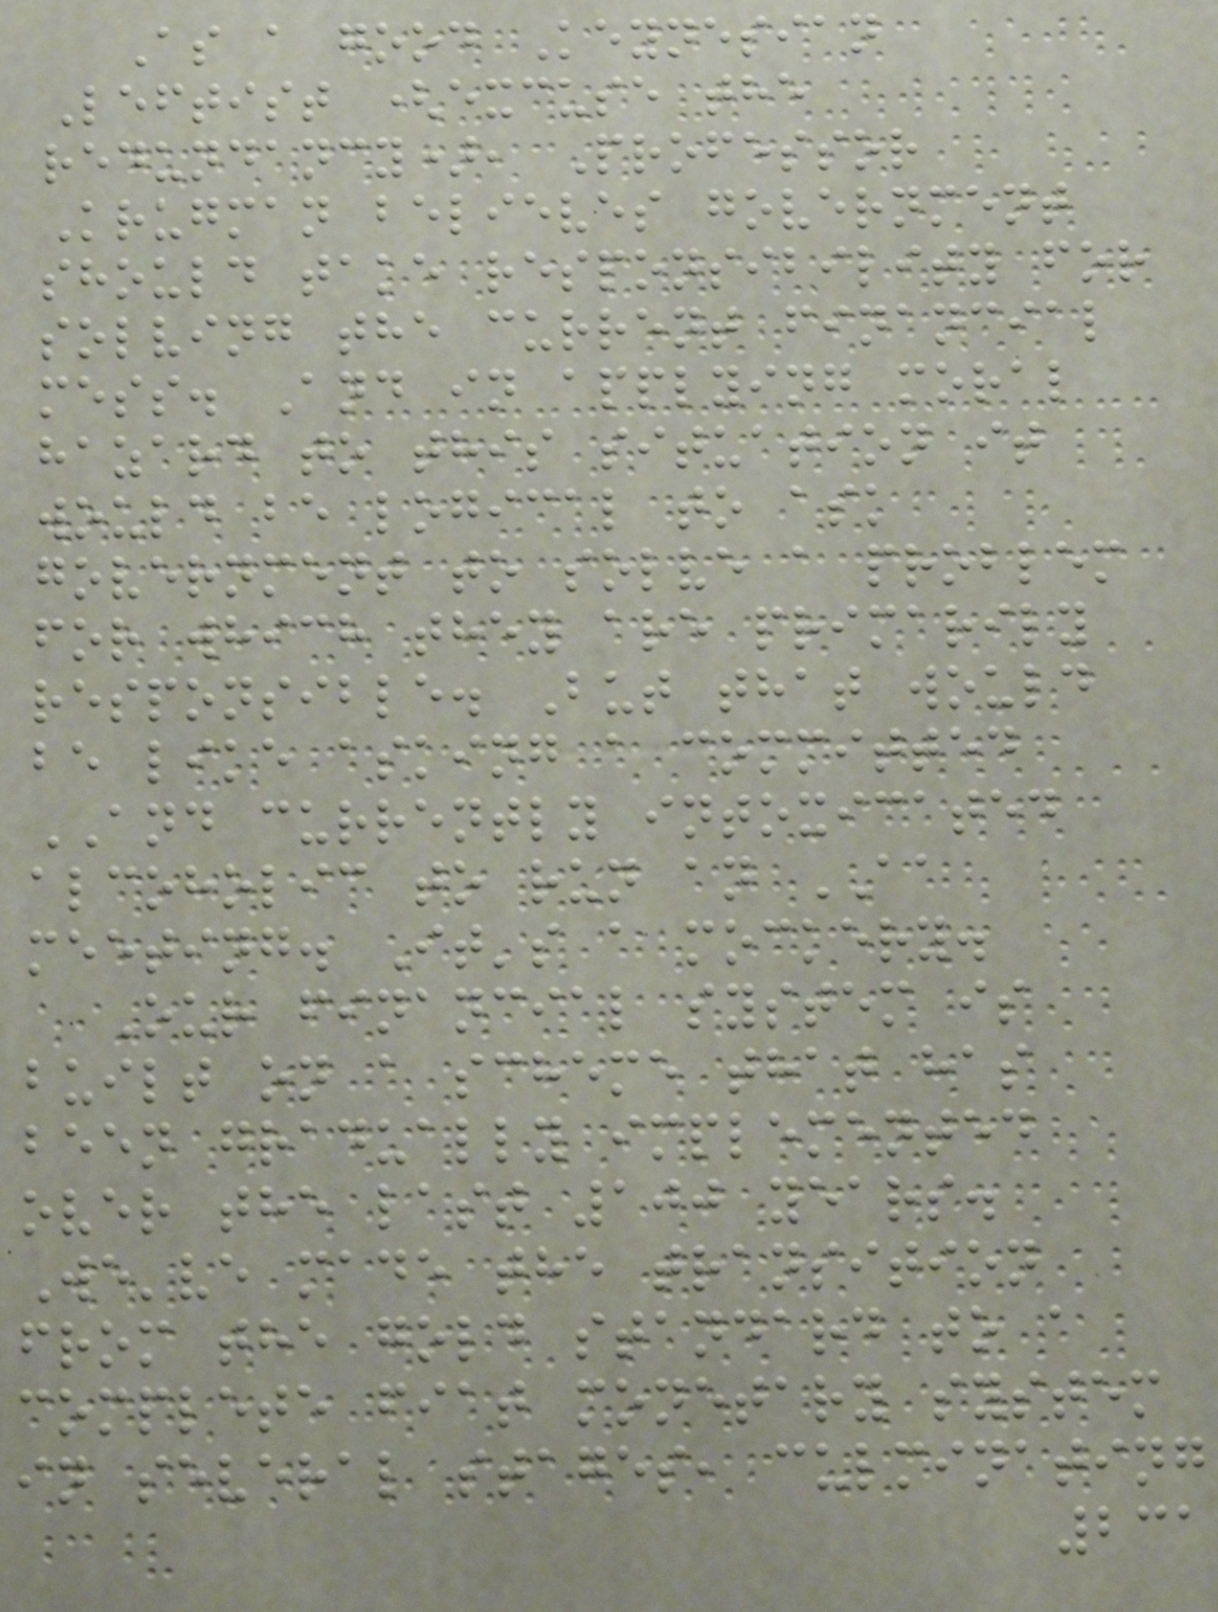As a good Keynesian
Leftist (excuse the
redundancy), Professor
Krugman believes government
should take responsibility for
solving the current financial
mess. And in applying moral
hazard to this situation it
would be logical to ask
government to solve a problem
for which they are primarily
responsible. But that would
be like asking a committed
AND currently intoxicated
alcoholic to run an AA
meeting. It's a mockery.
Our financial system is
built on a scheme that has
been gradually implemented
over the last 100 years.
We've made the transition
from the gold standard to a
complete fiat monetary system
in several stages, culminating
231
